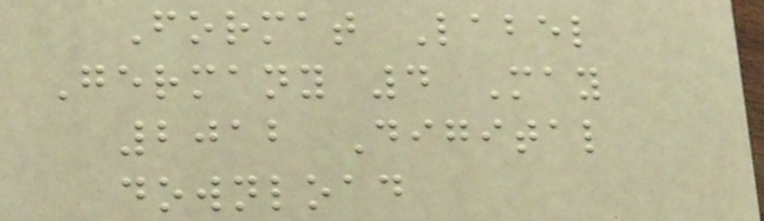Format Label
Germany 4 May
2012 Digital
download
